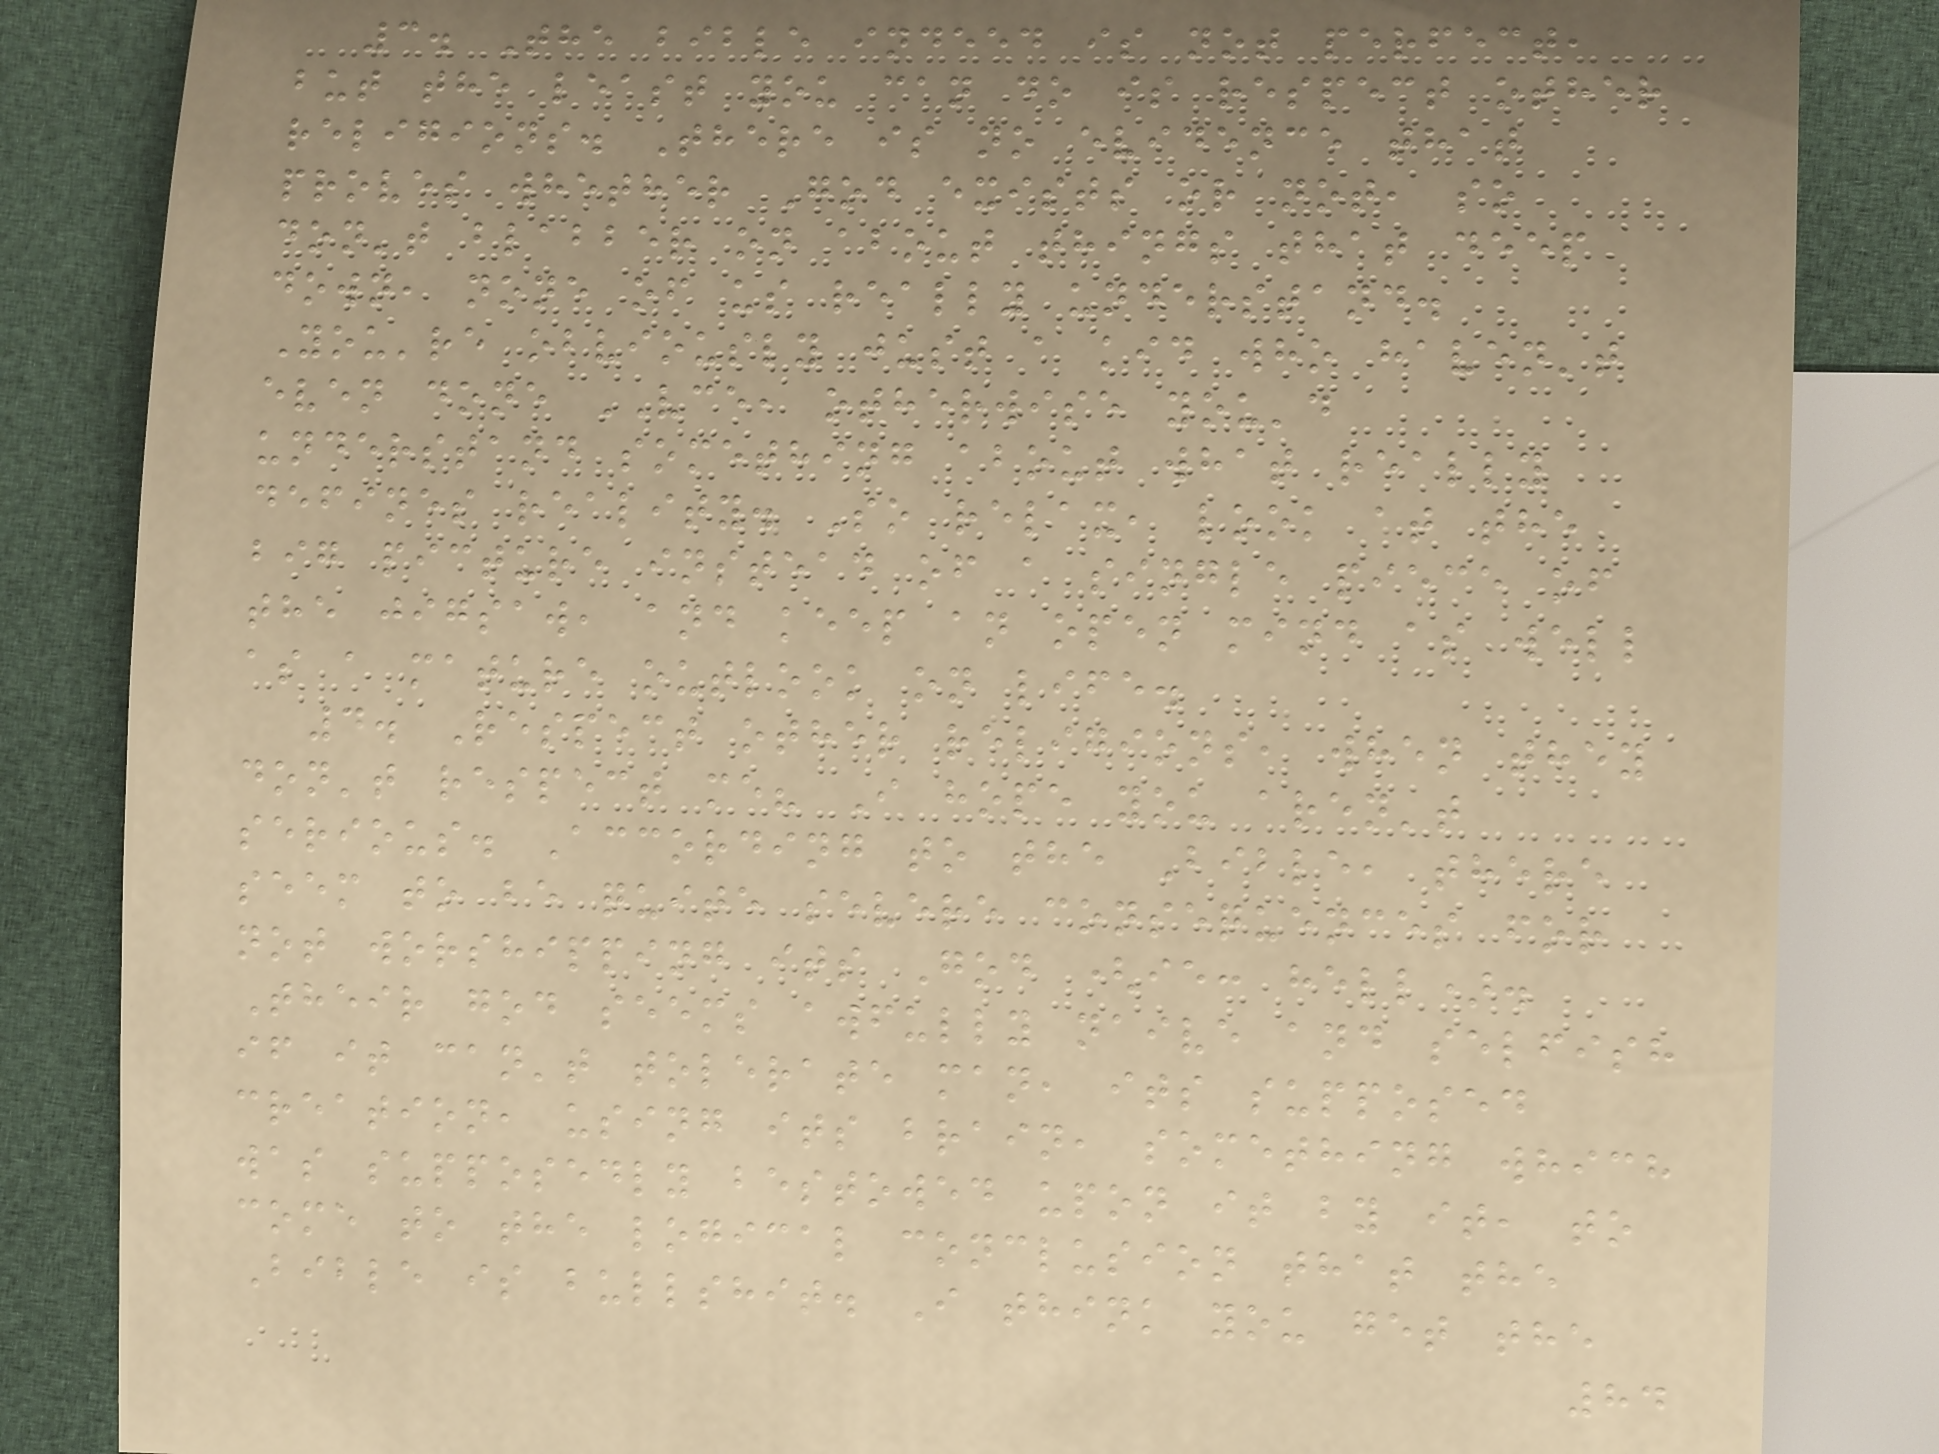3. The bible indeed is not perfect,
but the least you can do is respect other
religions. There is no evidence that
proves whether God exists or not, so
don't blabber on about things that deep
down, none of us really understand.
You're obviously just a kid who haven't
even done VCE, otherwise you'd
understand something about what really
defines reality. So relax, look at the
big picture instead of a single piece of
the jigsaw, and keep an open mind as well
as a mature outlook on life.
4. Respect other religions, when they
don't respect me? I hope you aren't
serious. According to the Bible, there
seem to be quite severe consequences for
not worshipping its God (ie: hell).
Their god seems awfully naive and selfish
if it can't tolerate man, its supposed
creation, using its brain, something which
was supposedly bestowed upon it by it, to
come to the logical conclusion that the
Bible is bullshit. I think you get the
84
